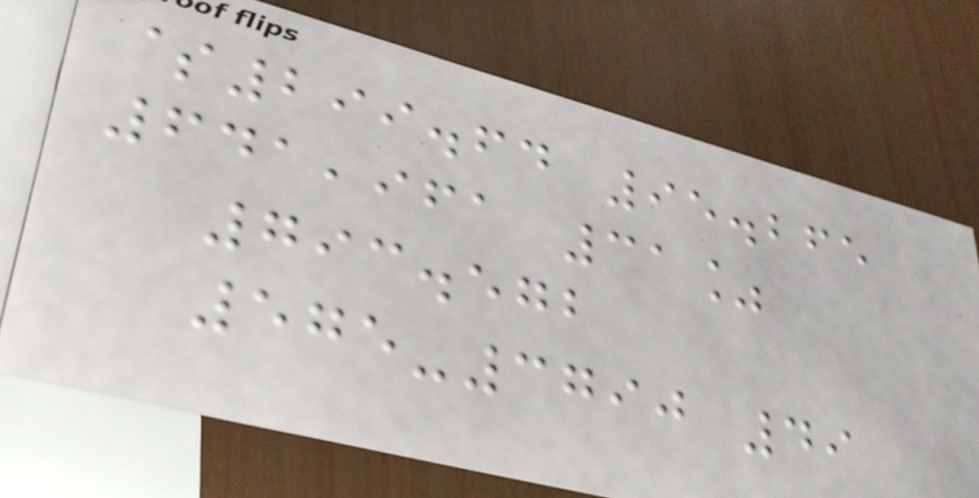$299.64 95.265
641,961 31%
793.572
575-3790 49
